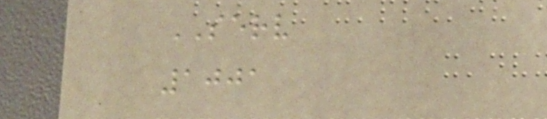SERV
1001
